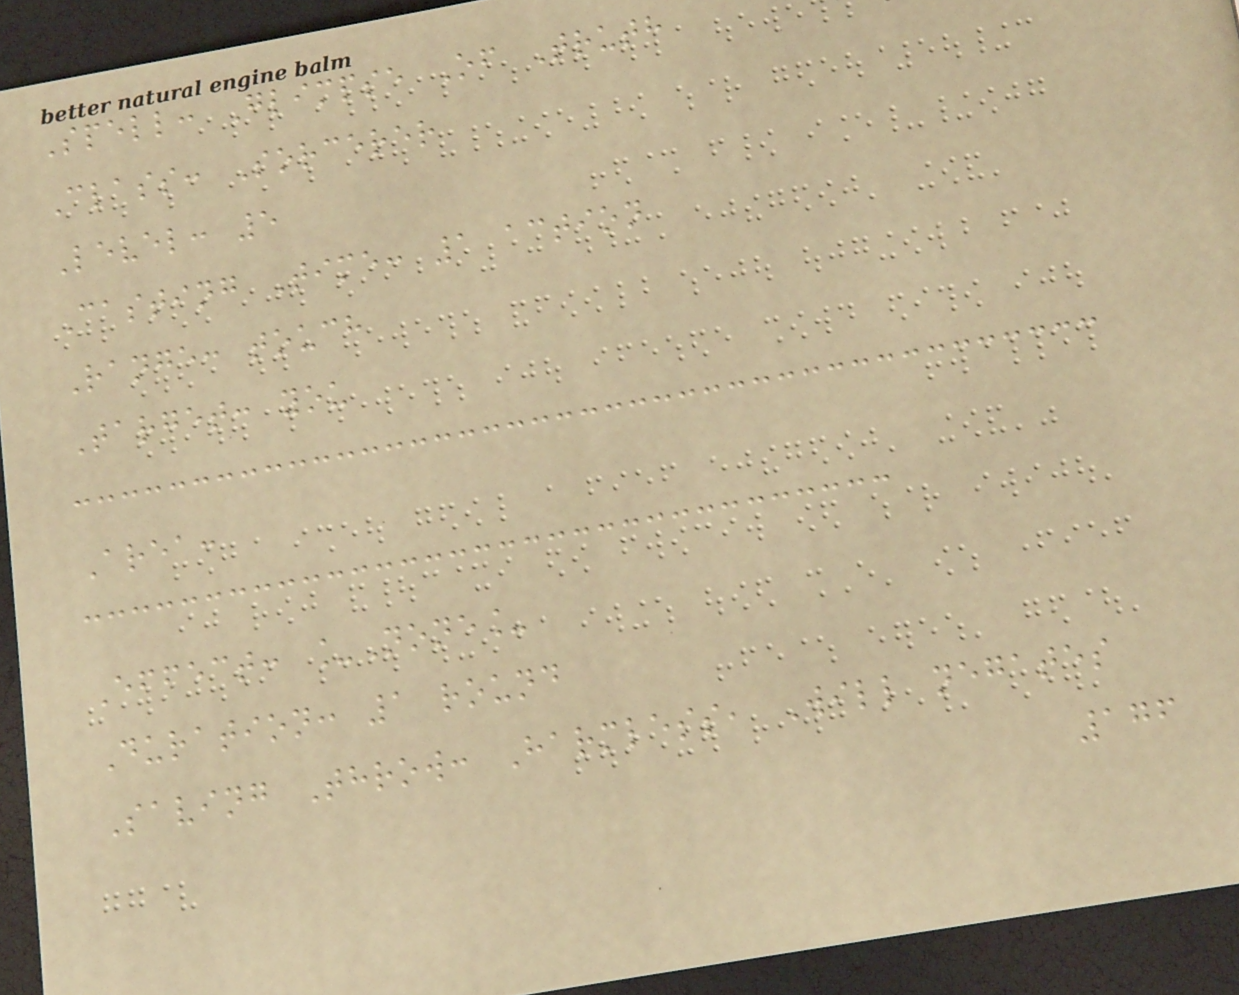Spell: Glimpse Of Truth
Class: Sorcerer
Level: 5
Casting Time: 1 action
Range: touch
Target: you
Area:
Effect: _None_
Duration: 1 round
Saving Throw: Harmless, Will negates
176
